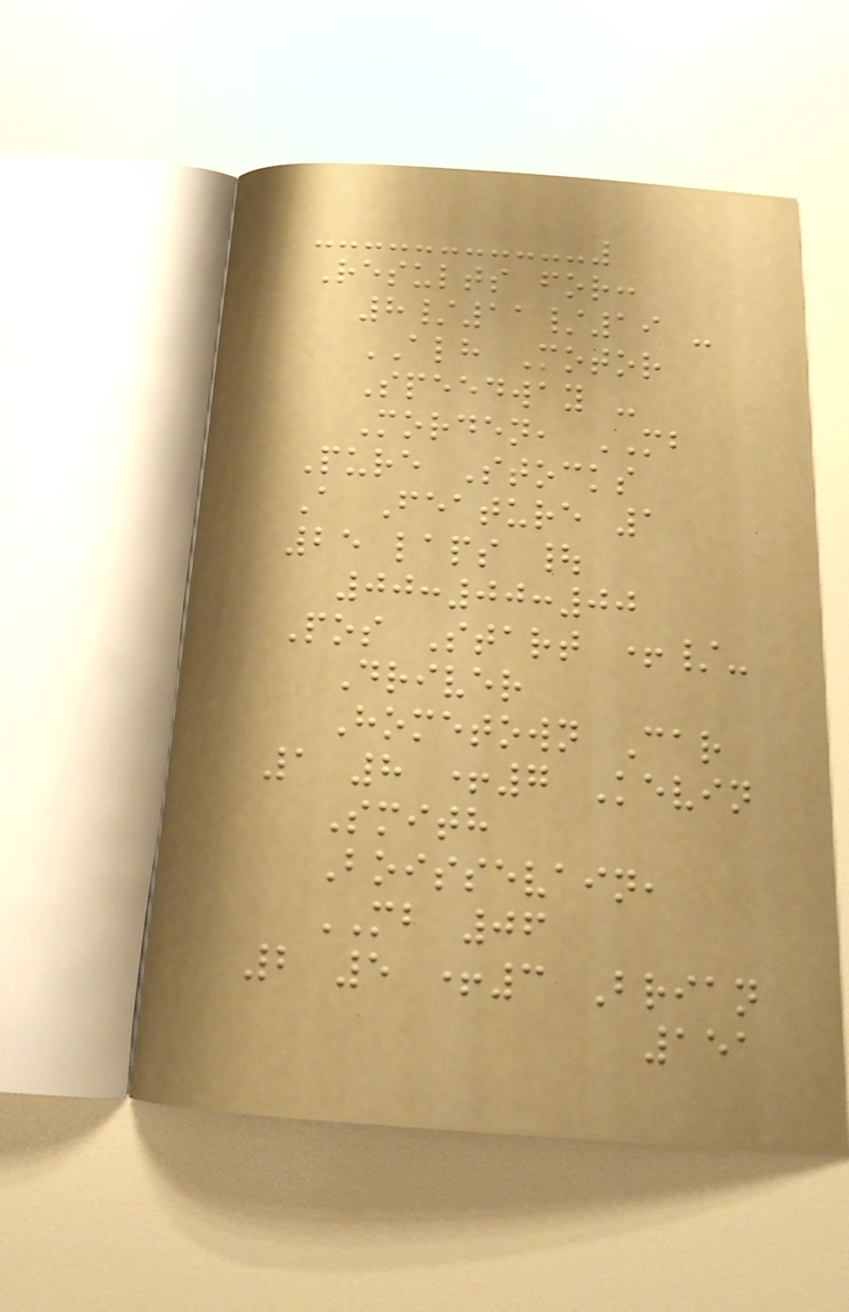Results for:
8/11/19 -
ALH Motor
Speedway -
Morden, MB
Pure Stocks
A Feature 1
25 laps |
00:00:00
Pos Start +/-
Driver
Hometown Car
1 8 +7 Kevin
Smith
Boissevain,
MB 06
2 5 +3 Brian
151
